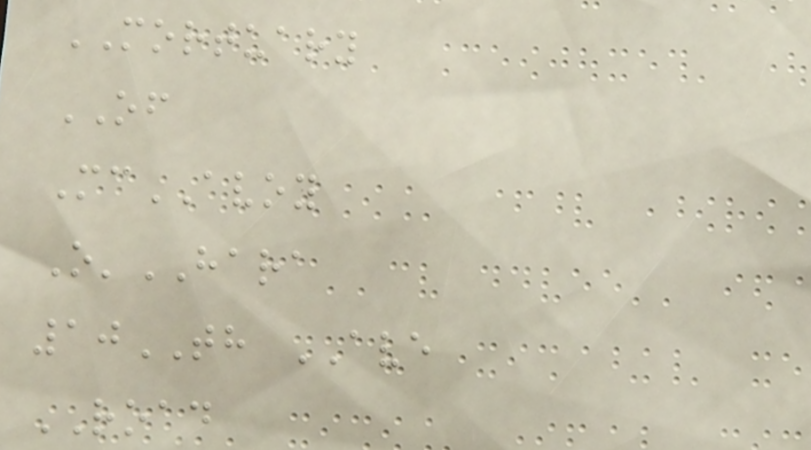MORTUARY
OF
McAVOY
O'HARA
10TH AVE
ROAD
